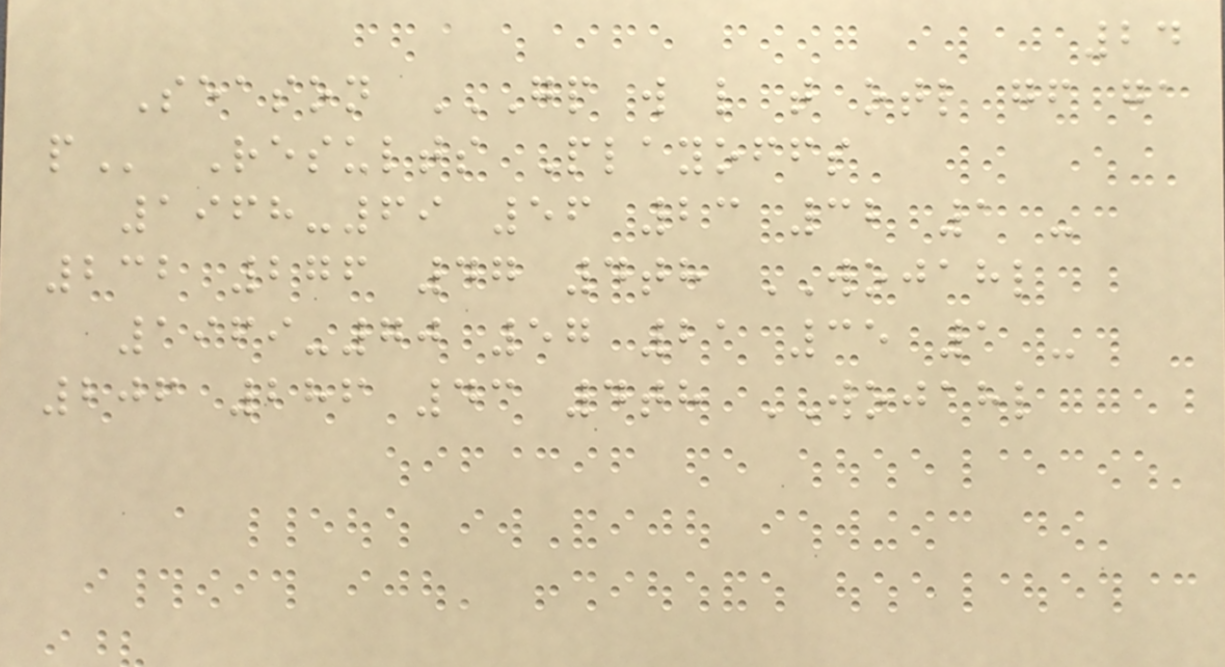24
Season GP W L T OTL GF GA
P Results Playoffs
1968-69 56 23 32 1 -
232 276 47 4th WOJAHL
1969-70 57 21 35 1 -
206 286 43 4th WOJAHL
